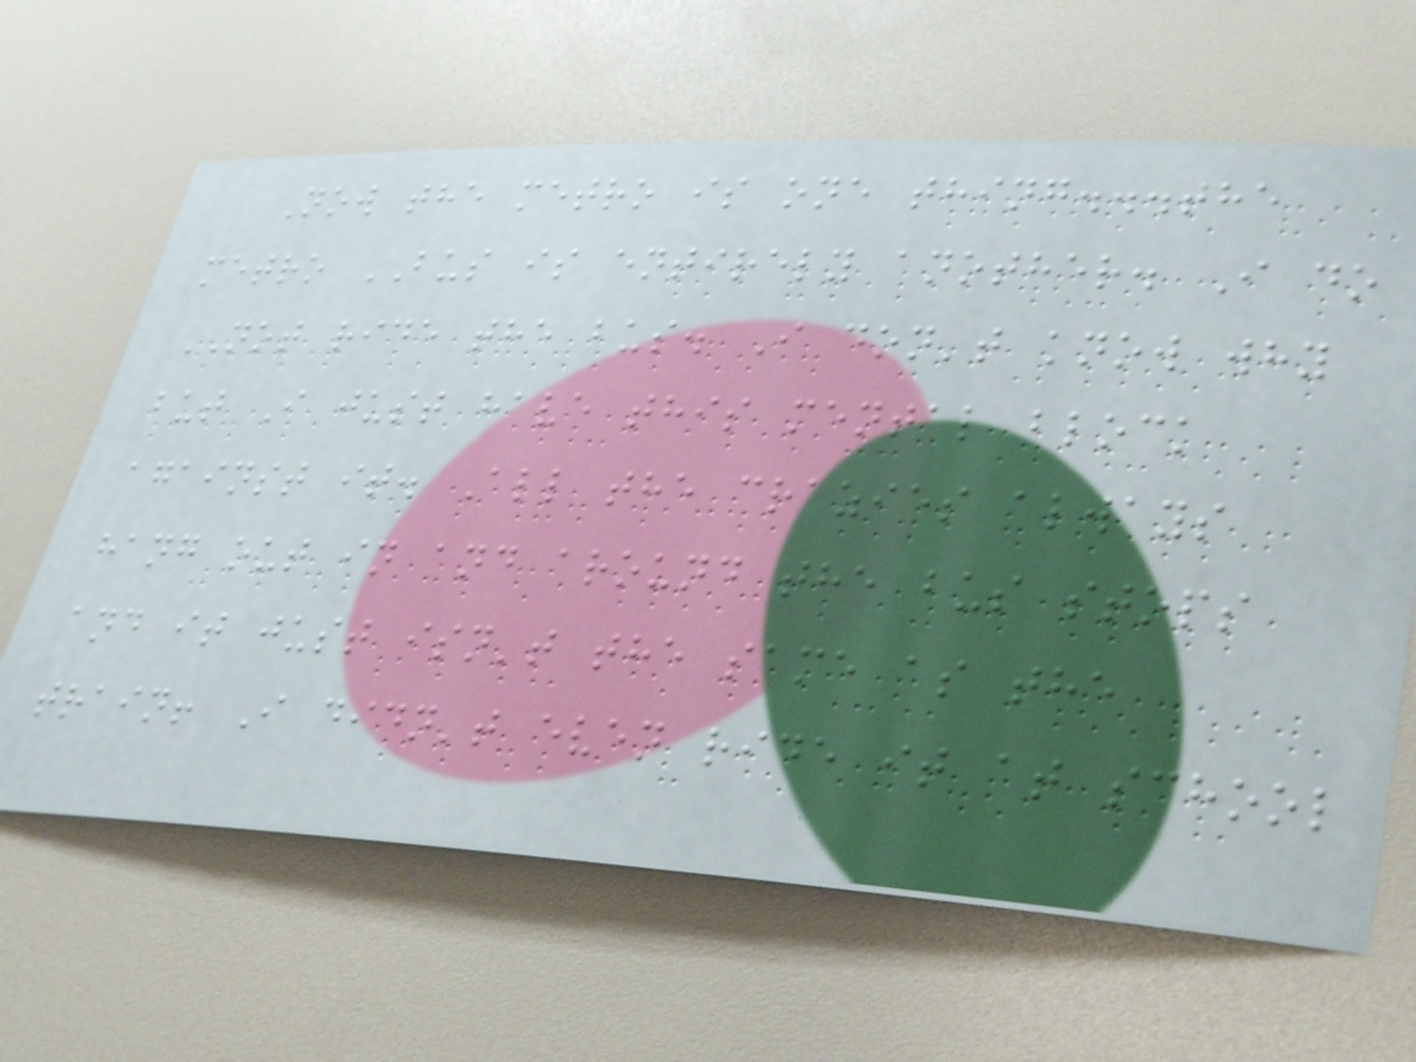Now the metro is one thing...the
metro BUS is entirely another. I do
NOT ride the bus. I don't know why
but I just have this mental block
against it. All the crazies always
hang out in and around the bus stops
and it just isn't the same as the
train! I didn't even ride it at school
